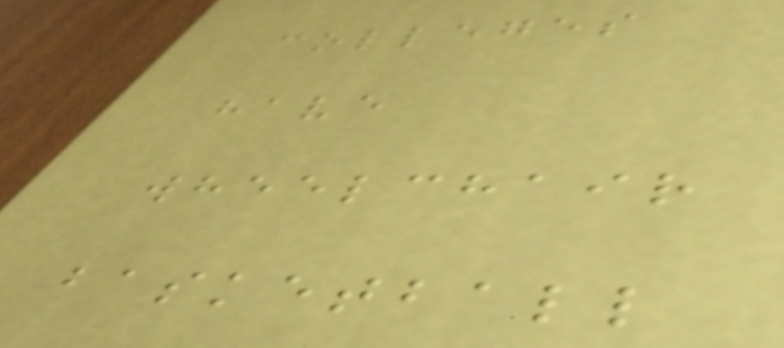colleges
have
wheelchair
basketball
